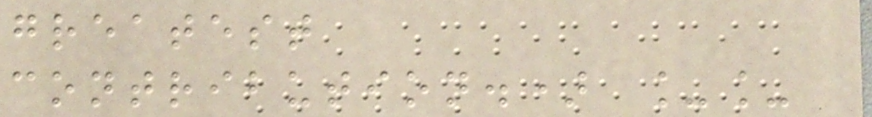greatest
contribution.) __
